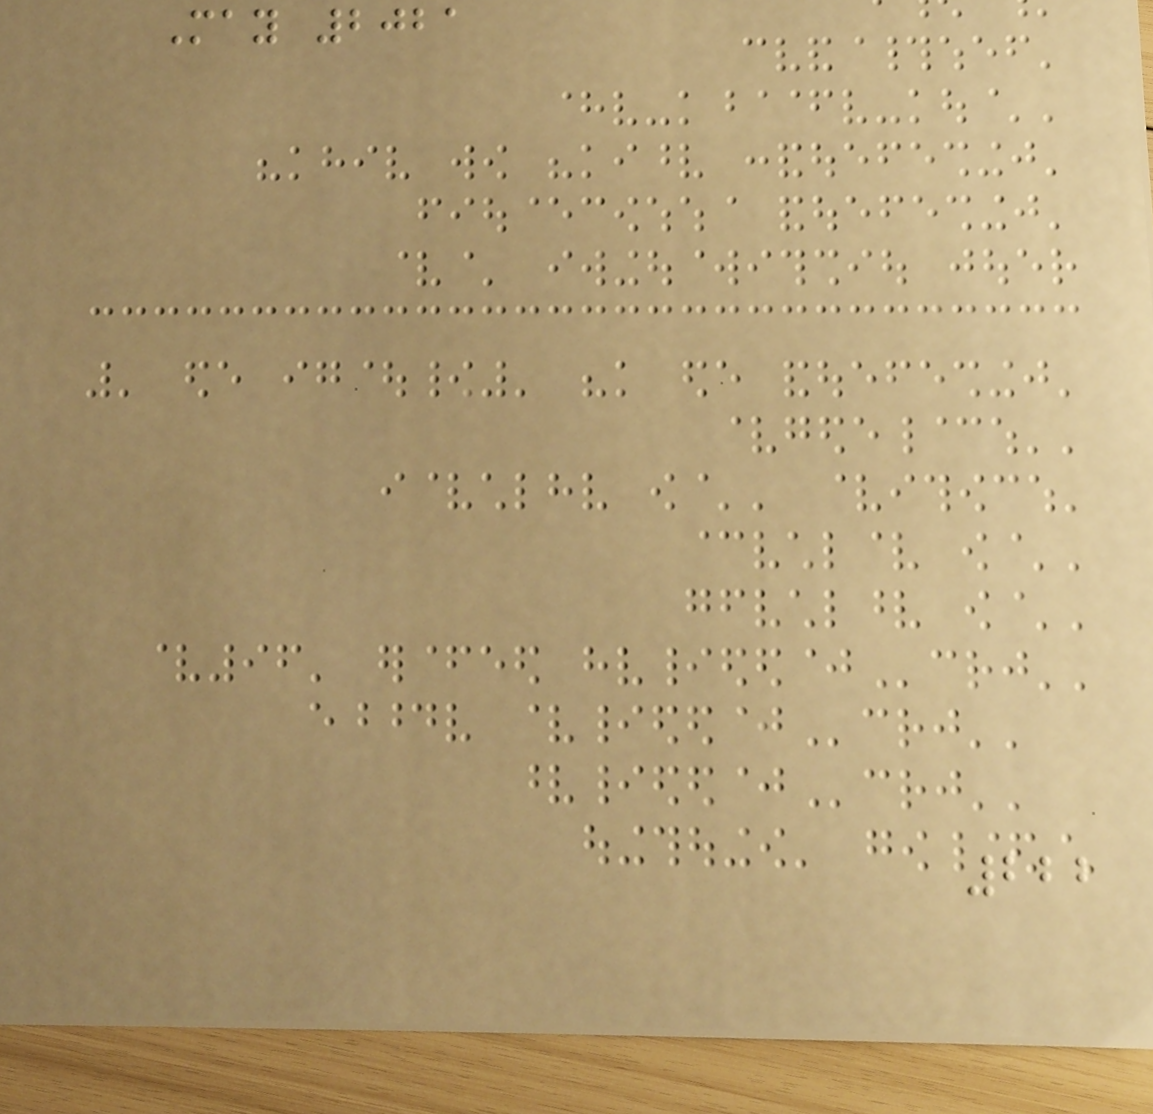May 2021
222
